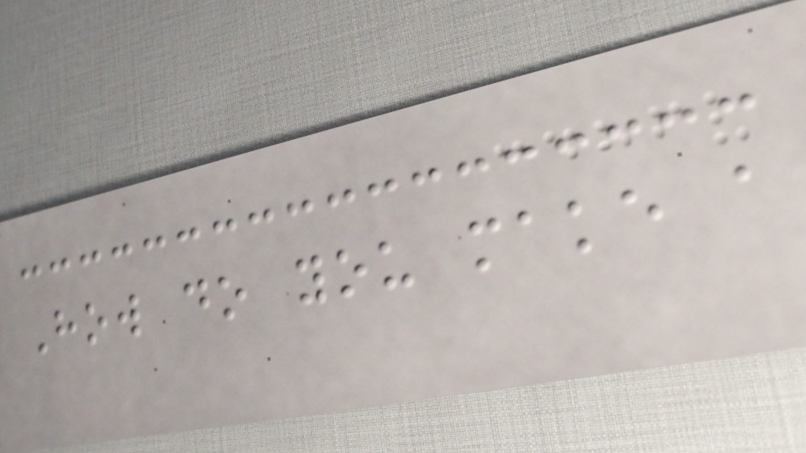How do you make a
